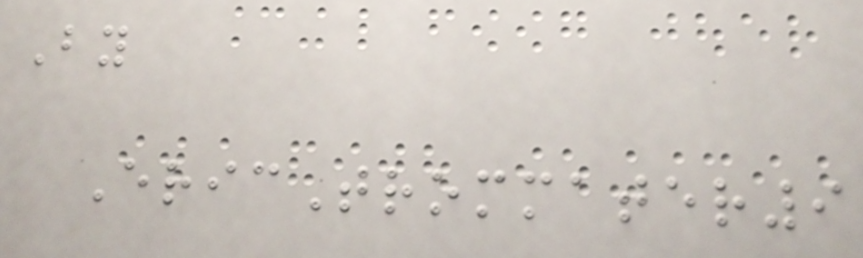By
EricTrommater9
